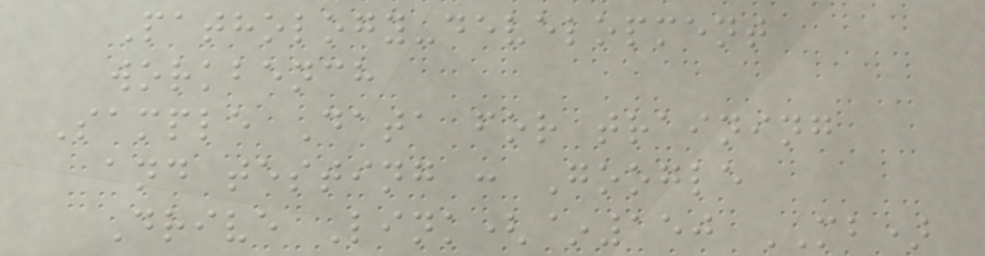Pathology-development
workbench
Sample Data for training
and testing : Google
Drive Link(~150 MB)
